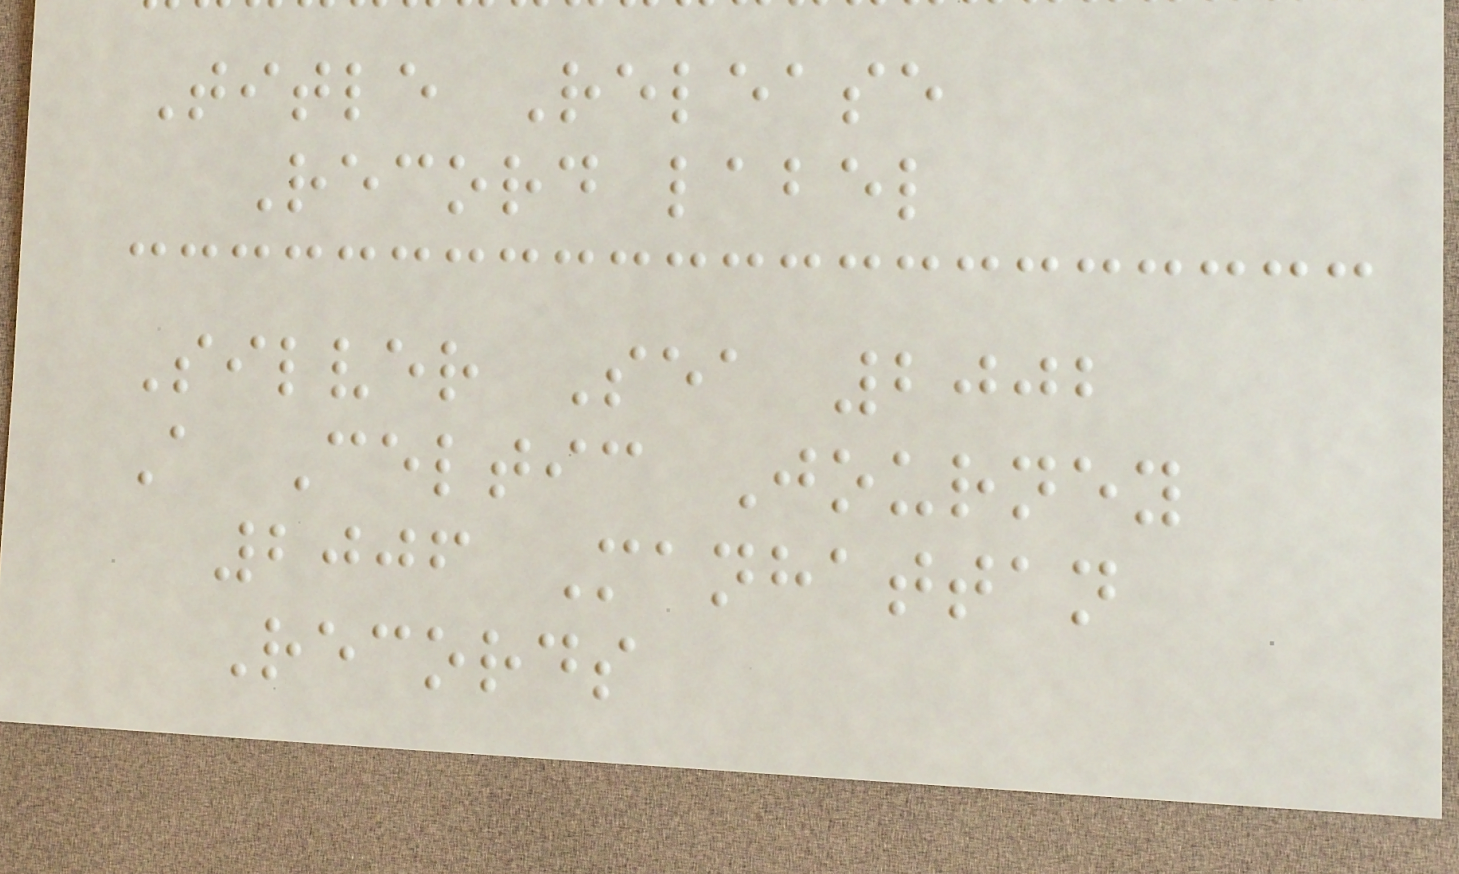Title Release
Record label
Silver Sea 2002
A Celtic Journey
2006 Manhattan
Records
